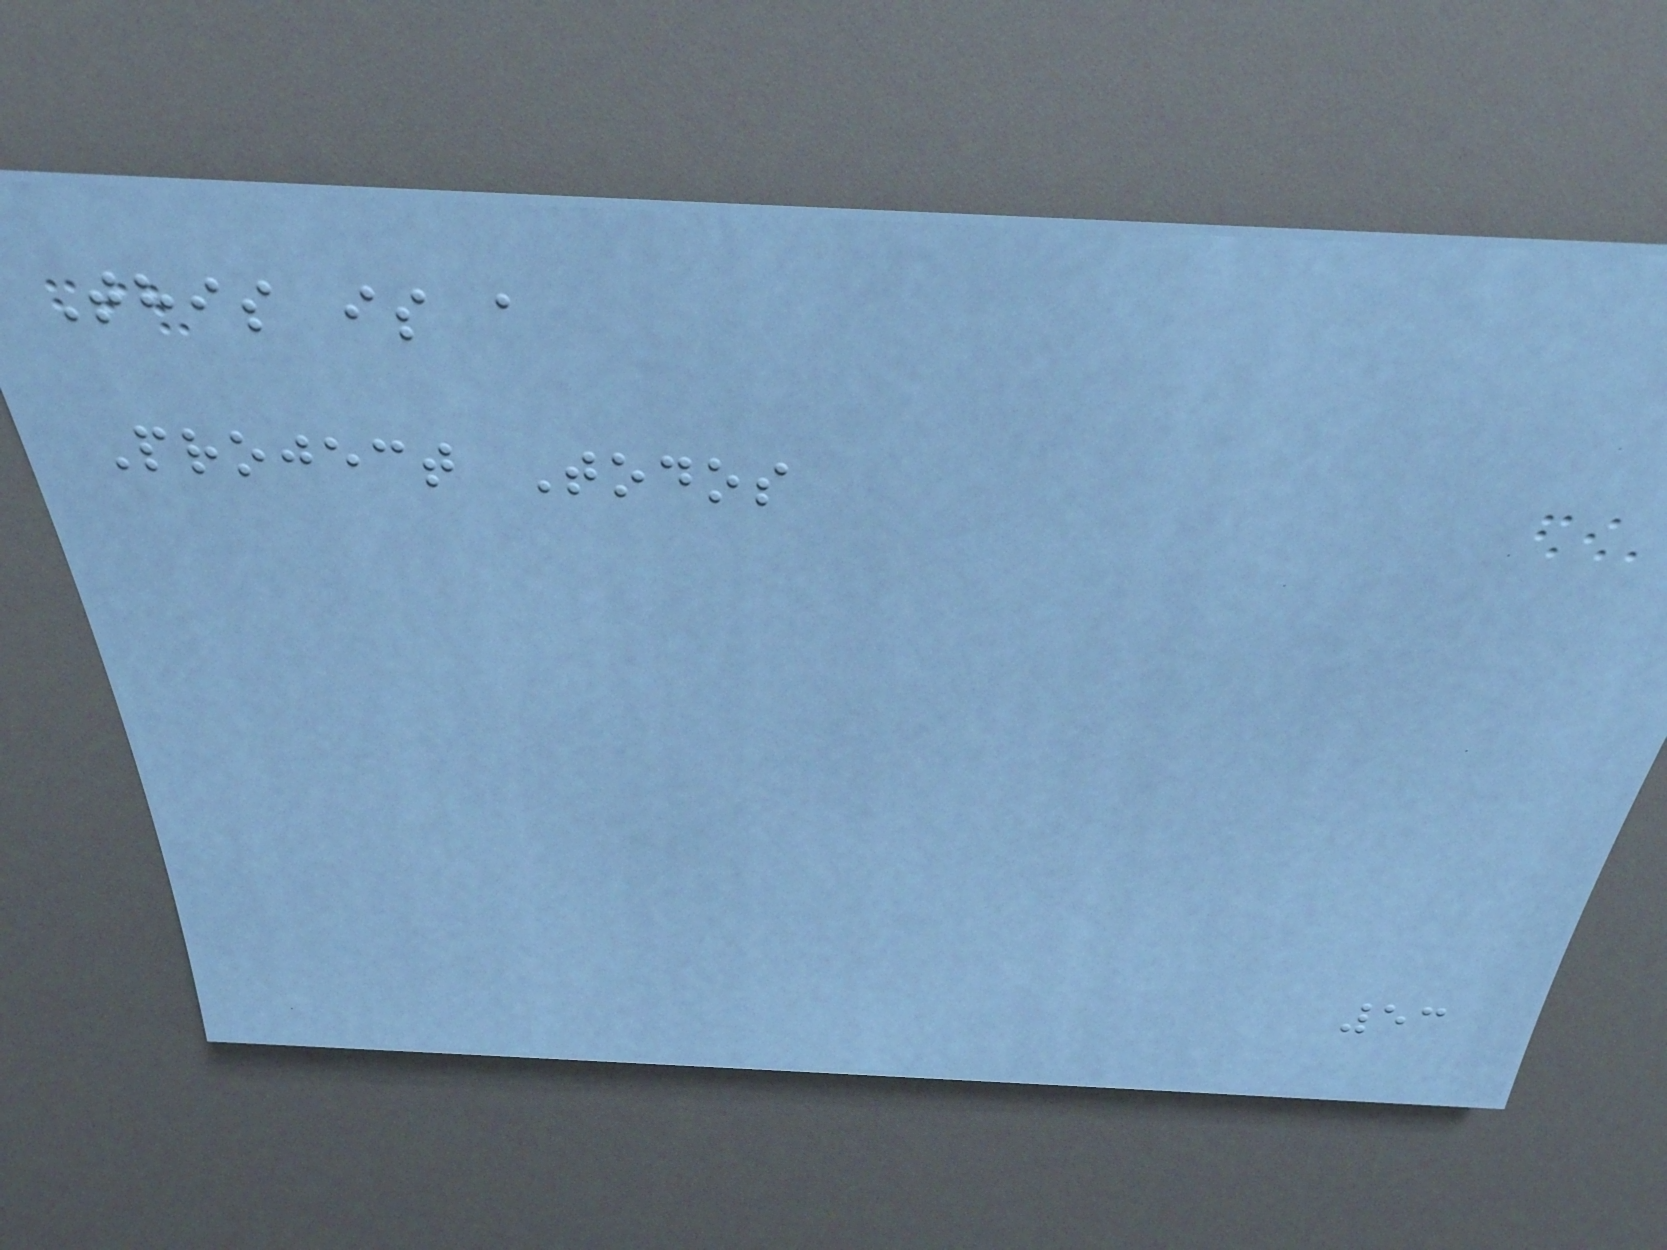This is a
Project Todos
53
